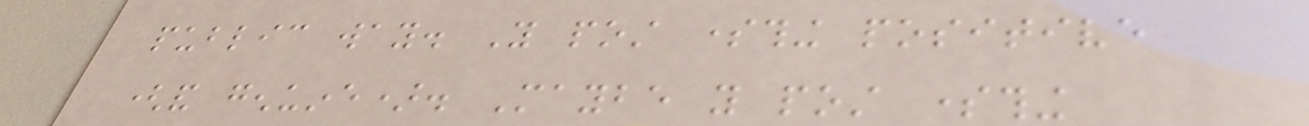public way. You post something positive
(and genuine). Maybe you post something
